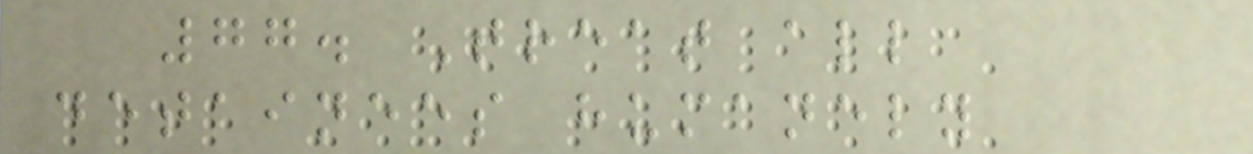77. Treat all
detainees humanely
